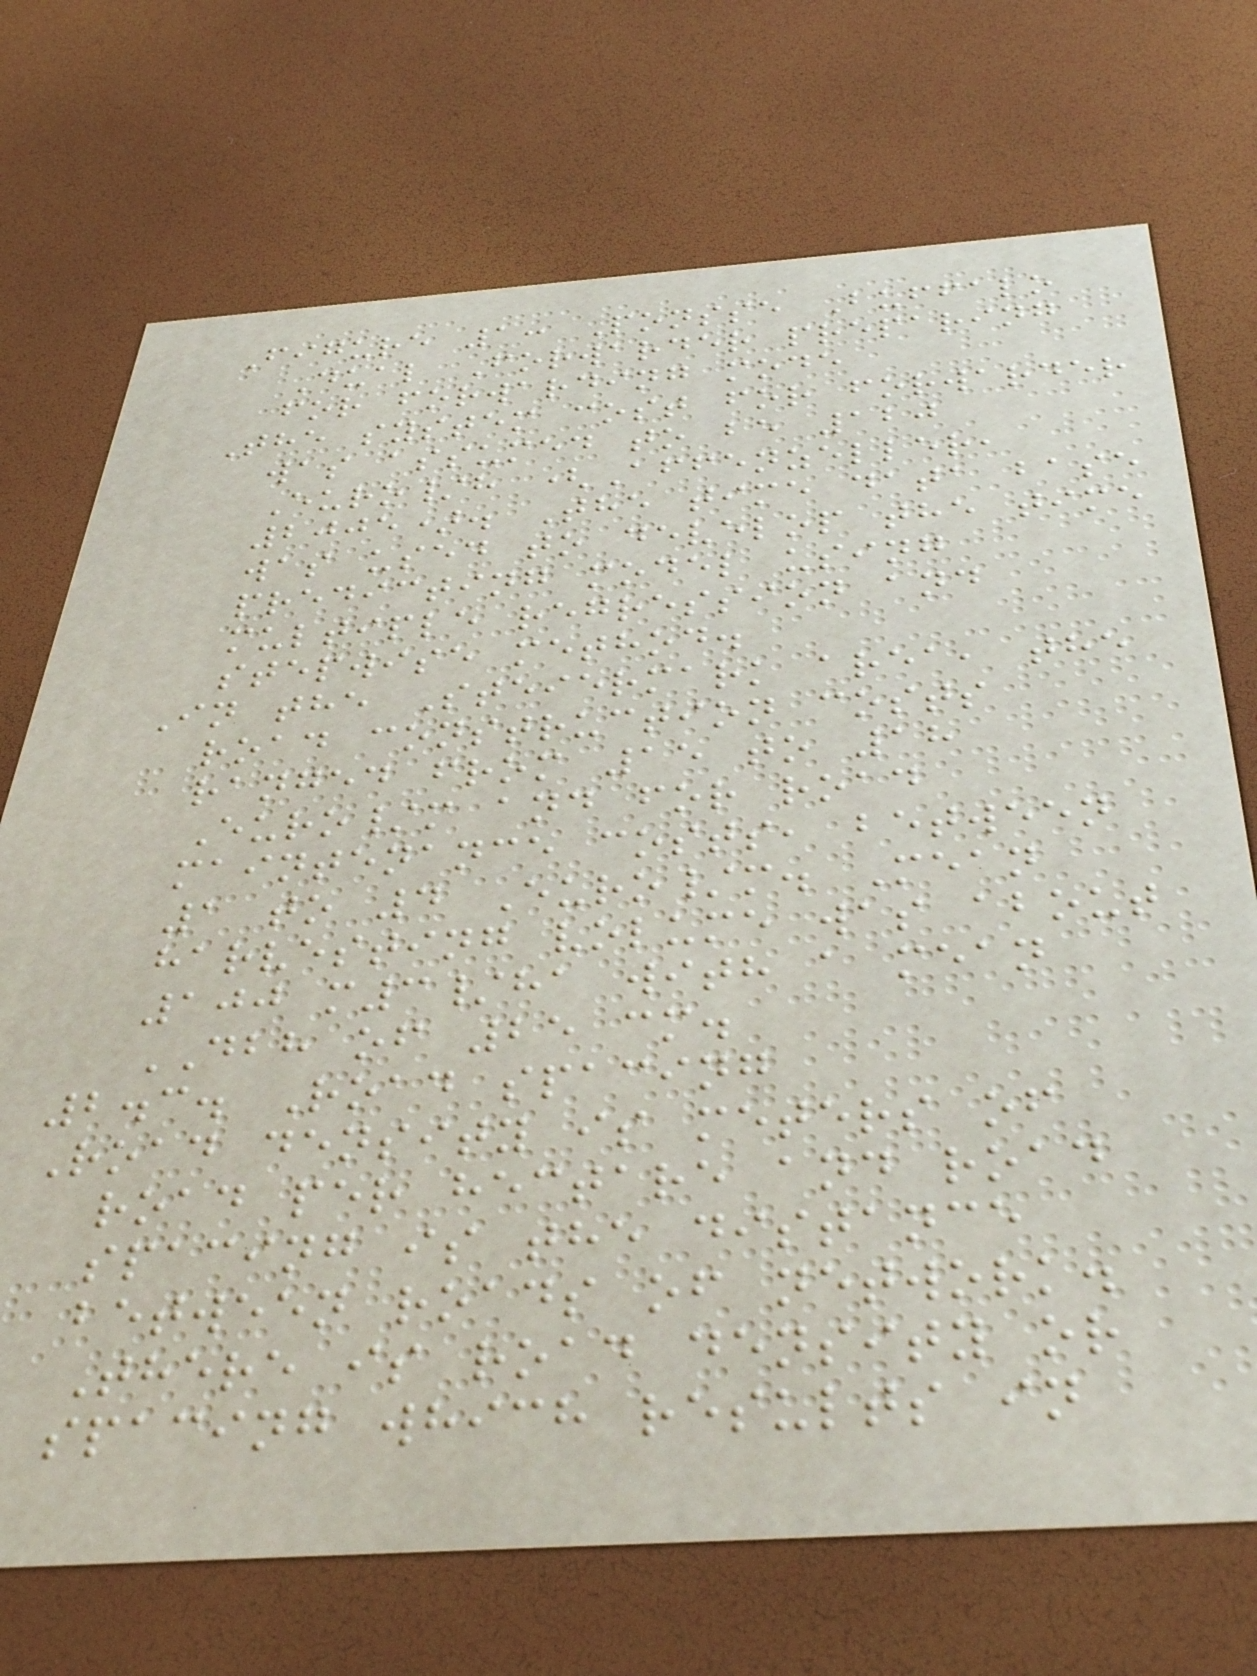Figure 1: Ponsse Buffalo
Dual Forwarder preparing
for forwarding mode
The system cost for forwarder
was assumed to be 120
Euro/h (Affenzeller,
2005). The time data base
was used to develop the time
predicting model using
multiple regression and
stepwise method.
In the Steiermark area, the
road construction costs
ranged from 15 to 18
Euro/m and for road
maintenance costs, between
1 to 4 Euro/m. Mean
harvesting volume was about
100 m3/ha with a mean
DBH of 25 cm.
2.3. Road spacing
Road density is meters of
road per hectare and road
spacing is the distance
between roads of network.
There is road density or
spacing which results in
